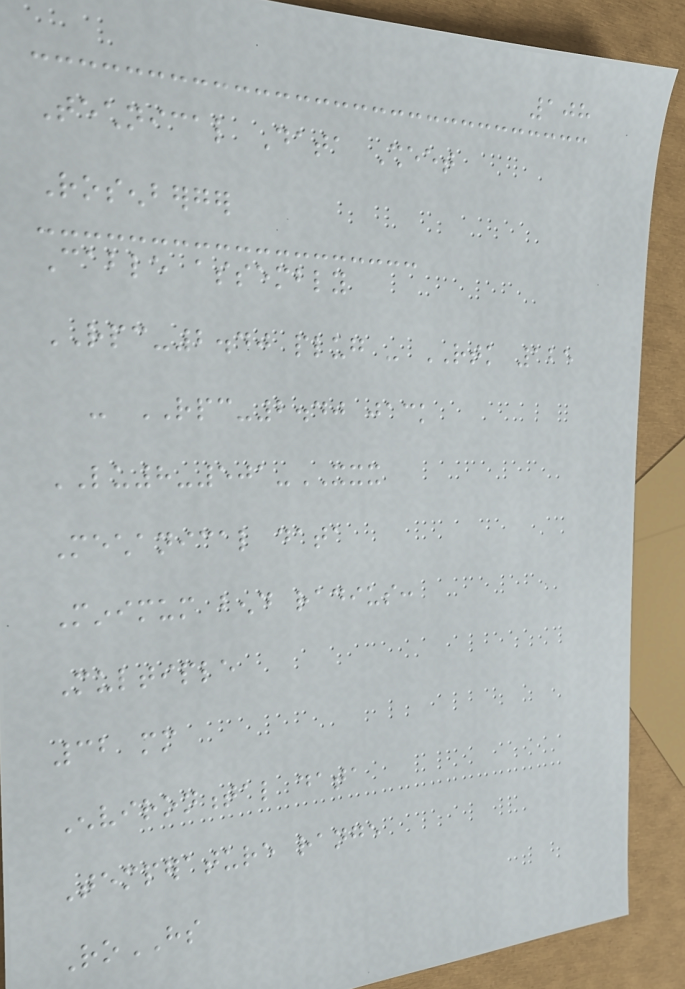108
Technical Data Sheet
Rosenberger
Cable assembly
RPC-2.40 plug - RTK 125
- RPC-2.40 jack
LU8-501-XXX
Mechanical data
Minimum bend radius:
Multiple
32 mm
Environmental data
Temperature range
RoHS
